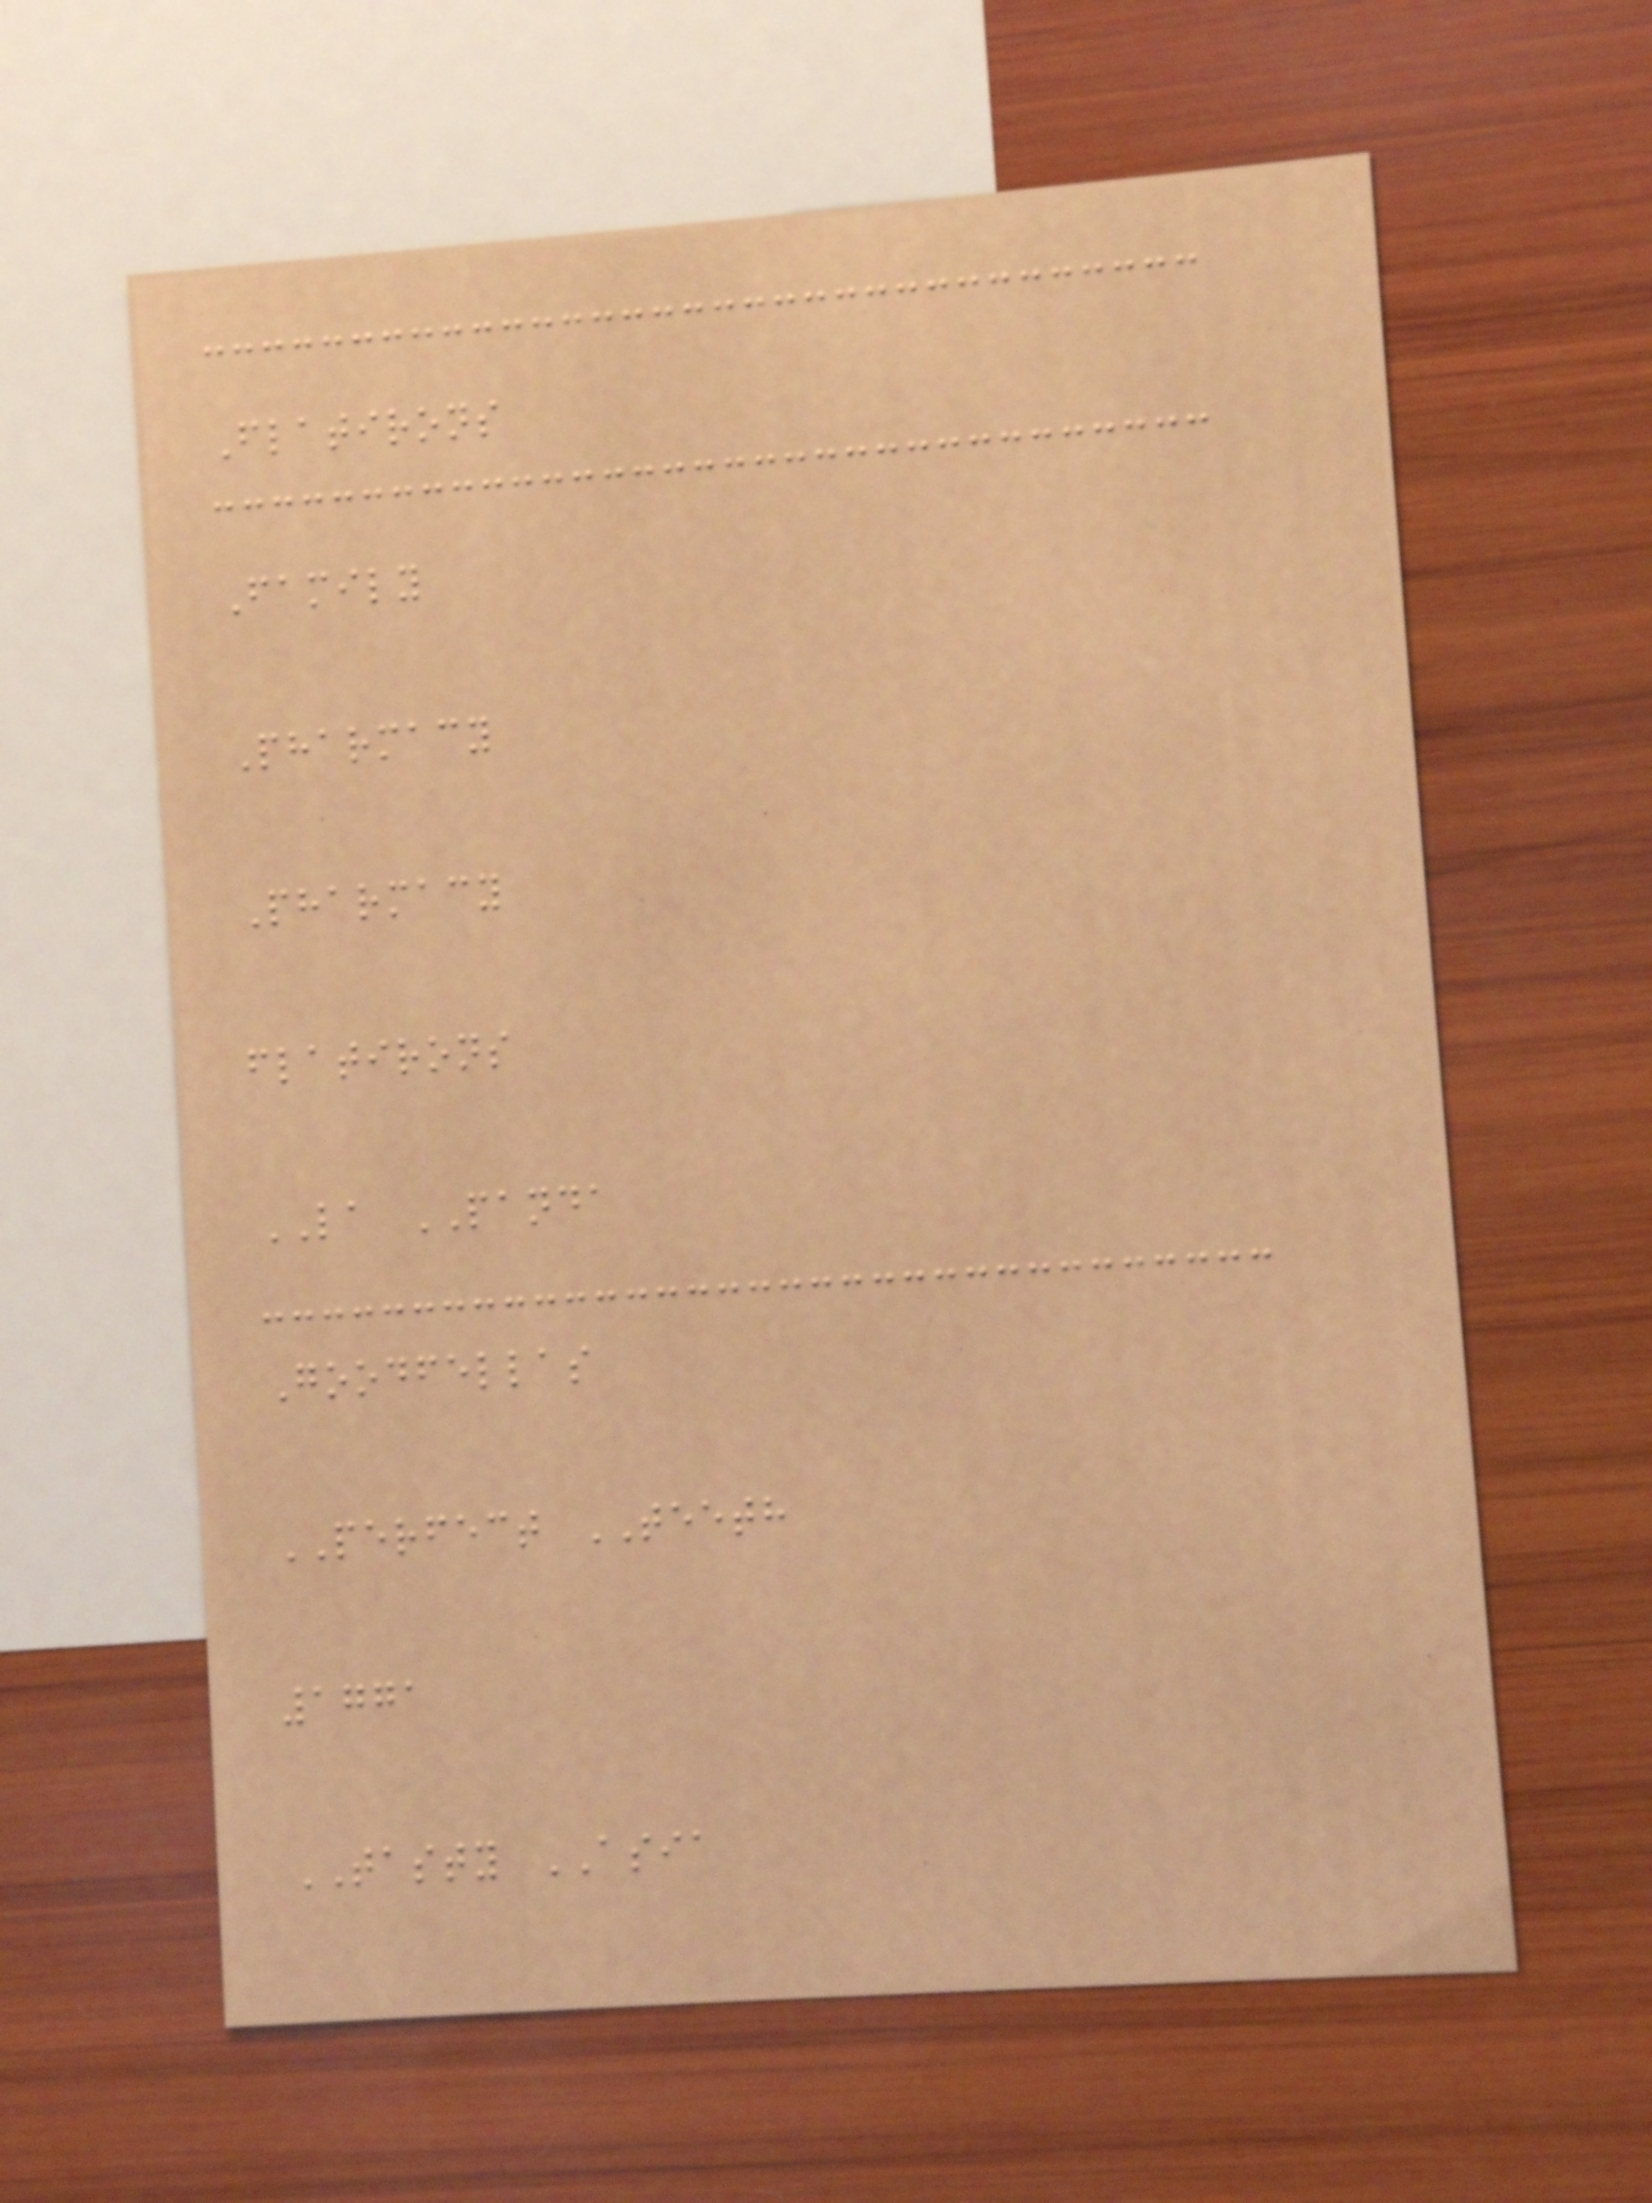Flatirons
Family
Pharmacy
Pharmacy
flatirons
LA PANDA
Goodfellas
PERFECT TEETH
1771
TASTY ASIA
